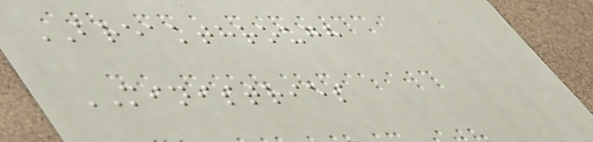BREAKTHROUGH
MINISTRIES
